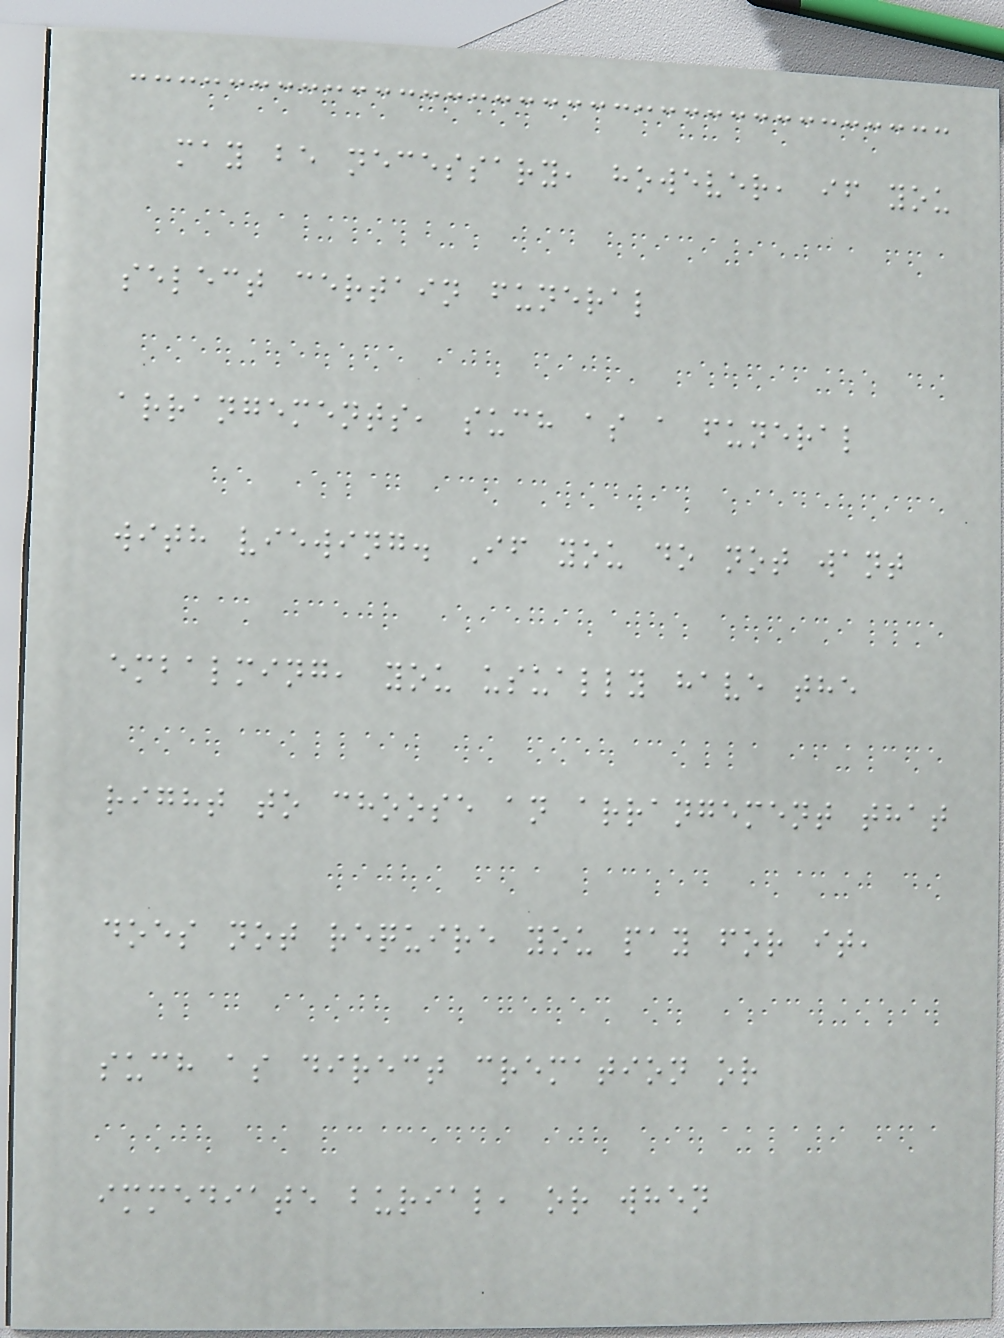may be necessary, however, if you
select certain funeral
arrangements, such as a funeral
with viewing. If you do not want
embalming, you usually have the
right to choose an arrangement that
does not require you pay for it,
such as direct cremation or
immediate burial, or when
